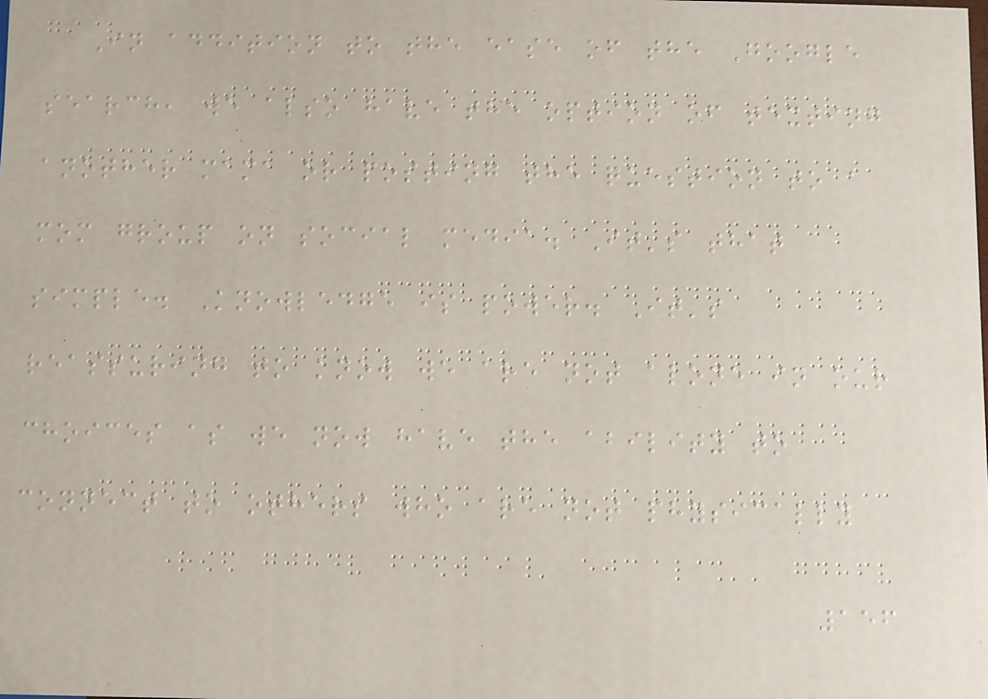In addition to the ease of the Google
search, we also have the option of texting
another mama or posting the question to a
mom group on social media. It's that
simple. Knowledge is power. It's
reassuring to know we are not alone in our
choices as we now have the ability to
connect to others who are not physically
156
